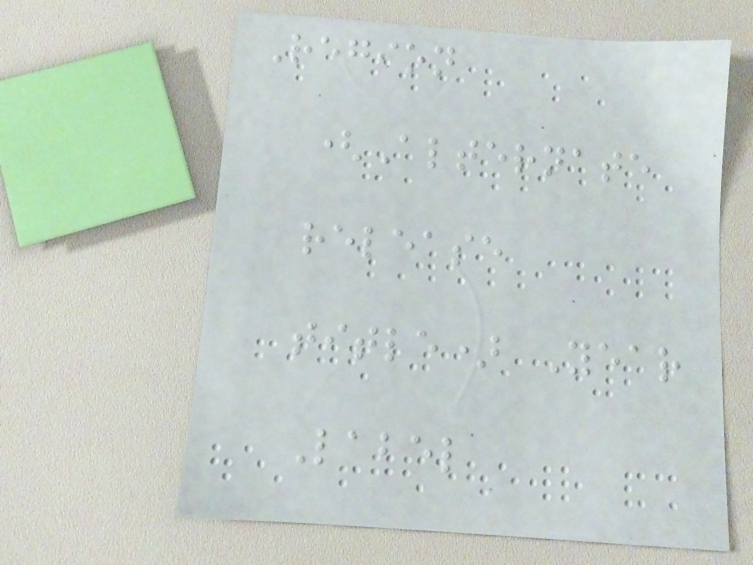Region
(Alternate
release
title) Year
Label
